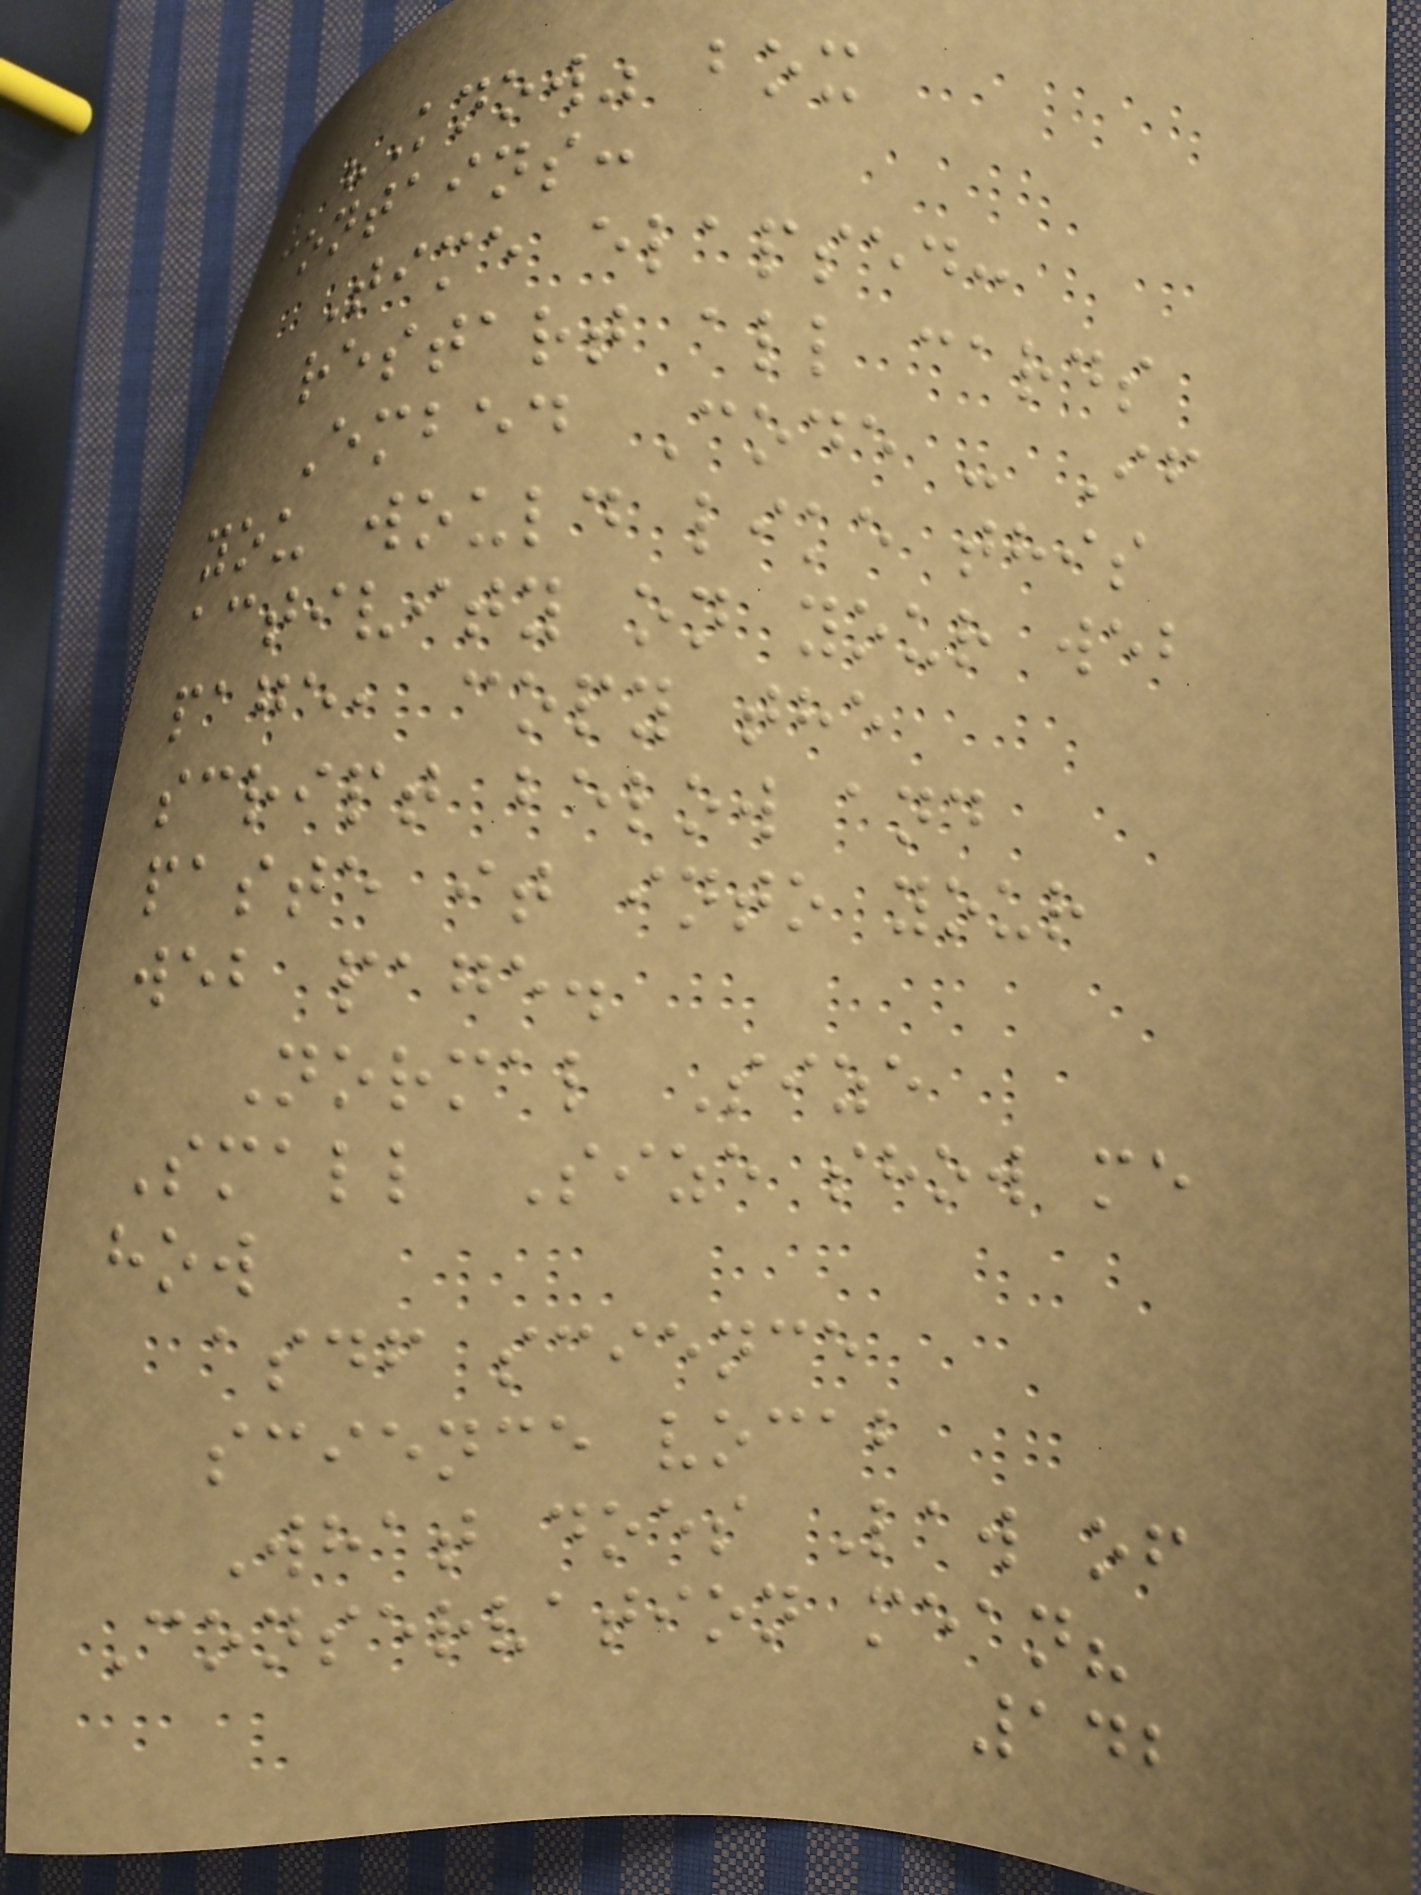"Know" box
contains:
Time elapsed:
restart all cards
Embed Code - If
you would like this
activity on your web
page, copy the
script below and
paste it into your
web page.
Normal Size
Small Size show me
how
asdf science
science vocab
What does Law of
Conservation mean?
142
